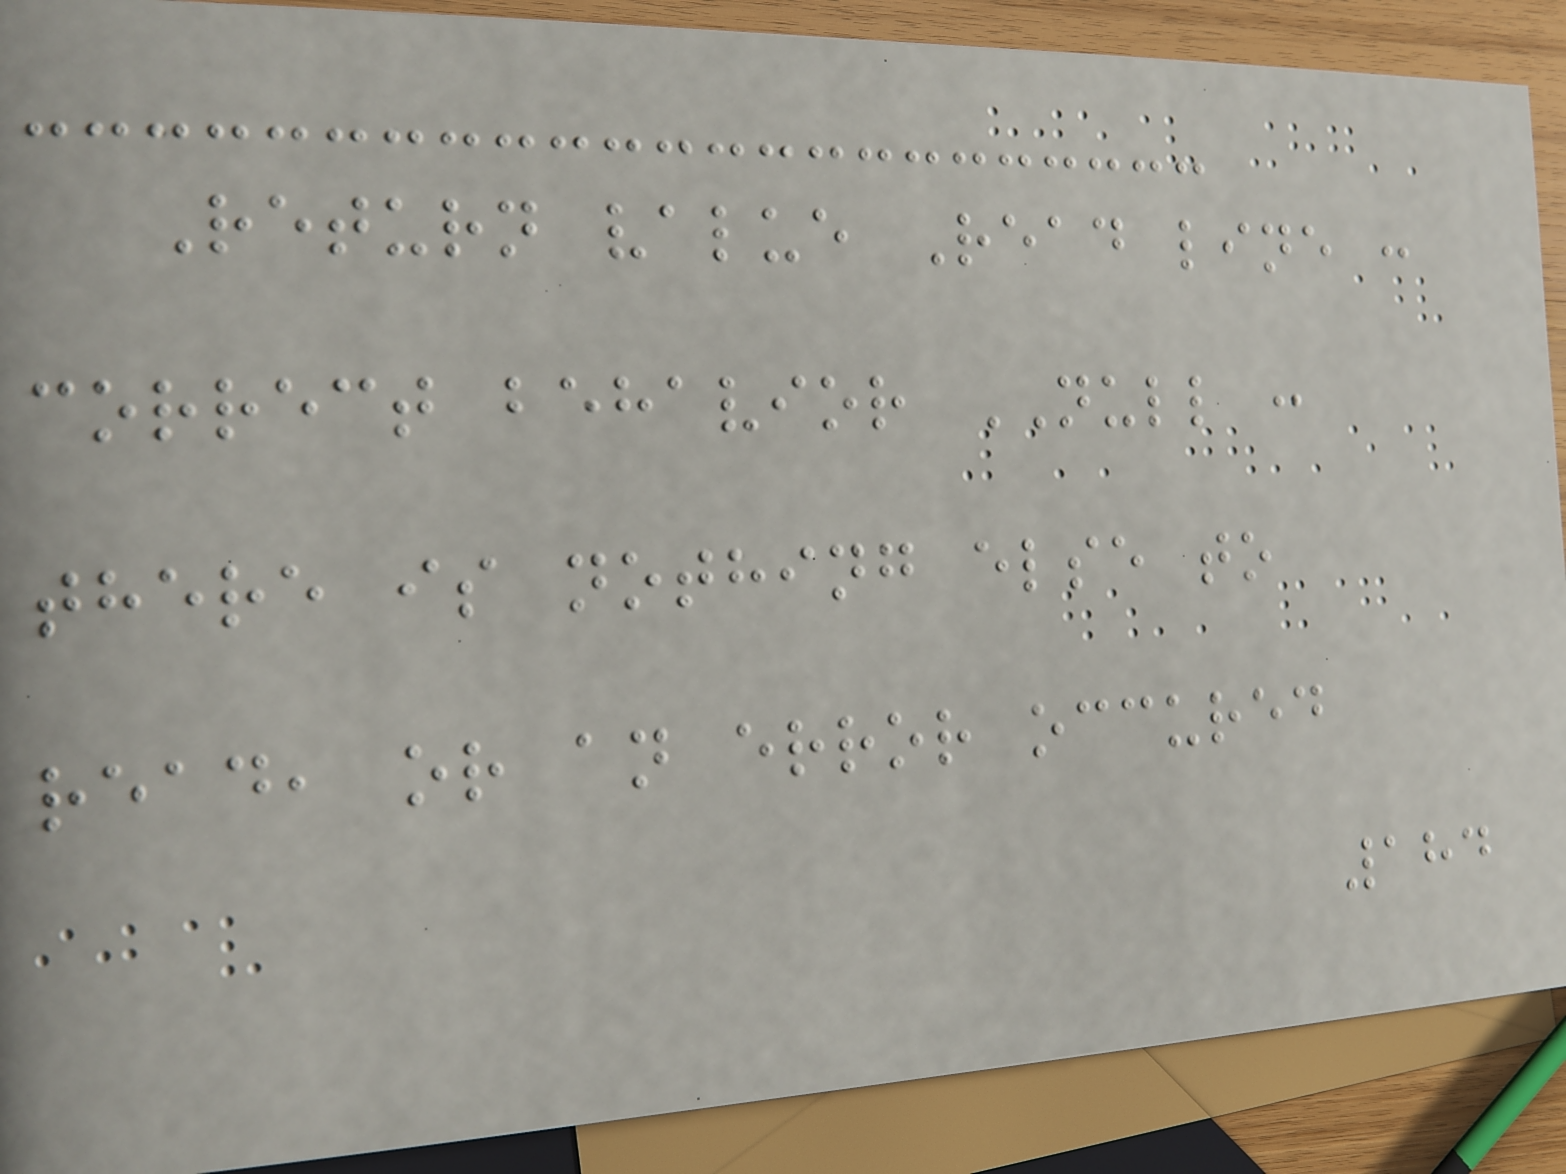Return value Read line :
correct behavior NULL :
there is nothing else to
read, or an error occured
184
